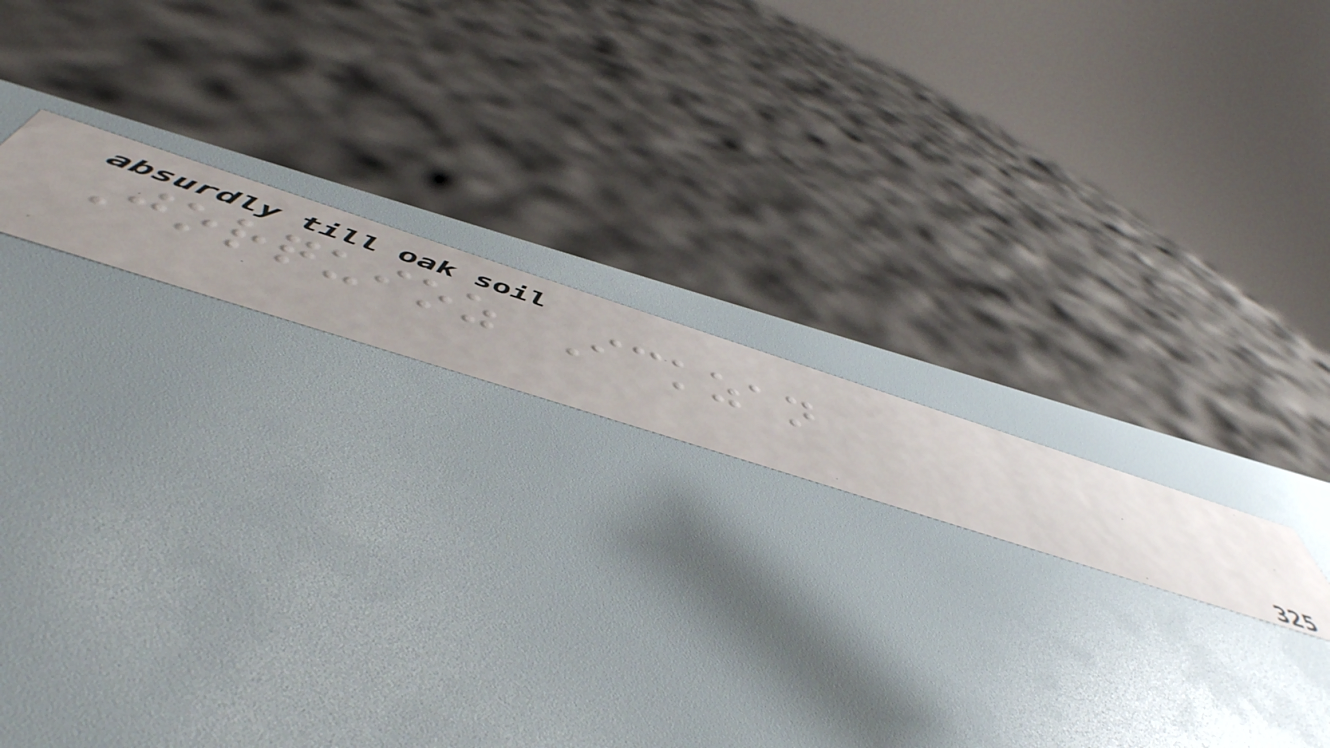Jorquioz Ickzan
